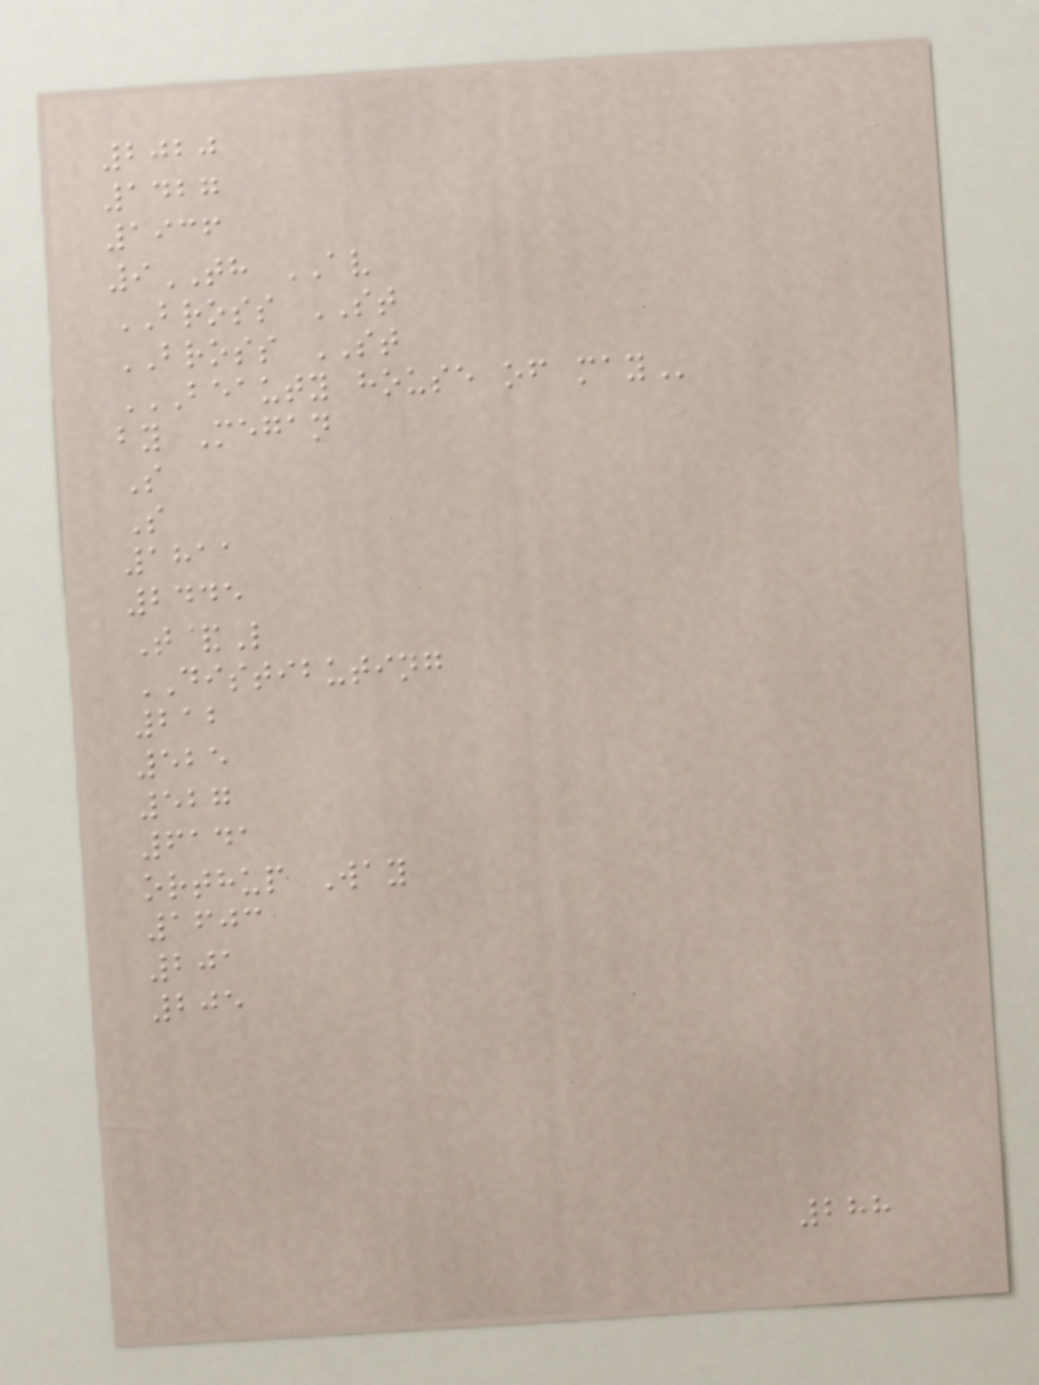2020
1427
1936
9TH AV
BROSS ST
BROSS ST
BEAUTY HOUSE OF MAY
by Megan
S
S
1811
2445
T&L
DISTIBUTING
212
525
527
6141
orthup Way
1603
201
205
288
